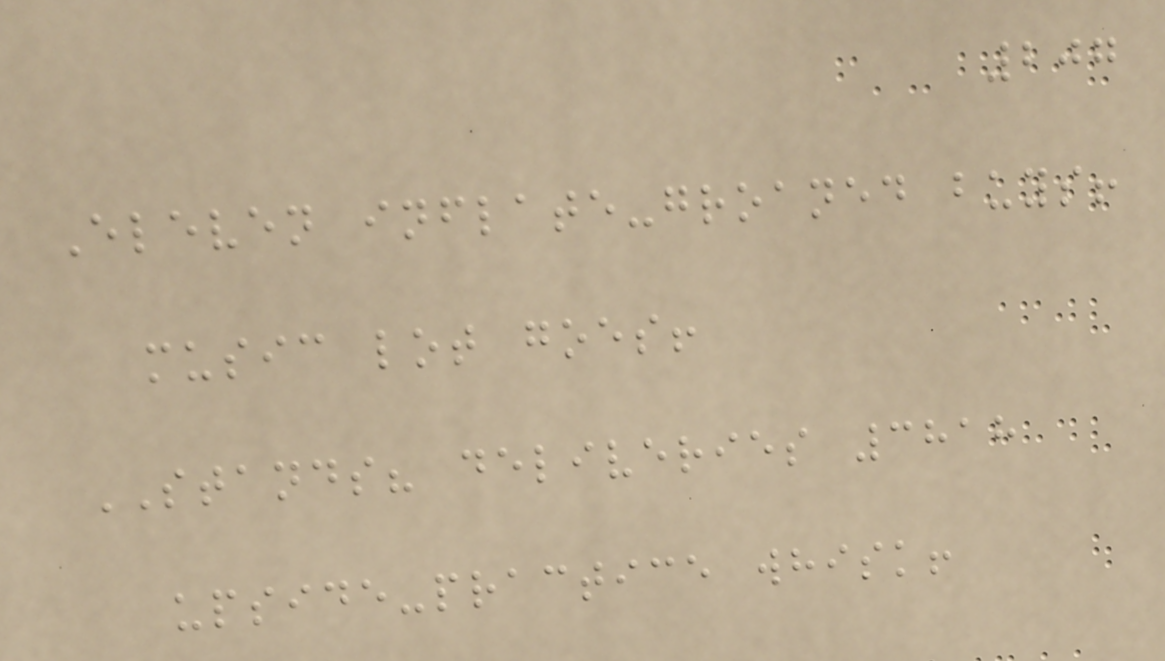207
Eleven inflate-groaned buys!
music lot goes!
STANDS? deliveries 3818
upside-practice whisk!
